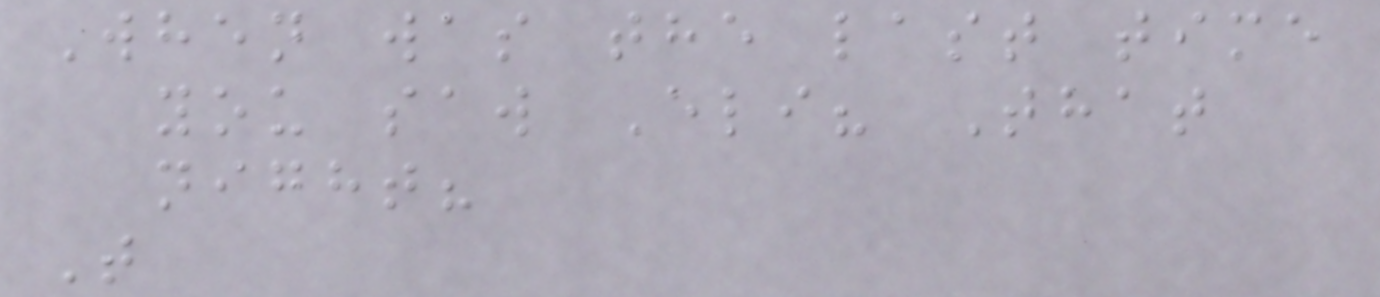When was the last time
you saw Eli? That
night?
T
